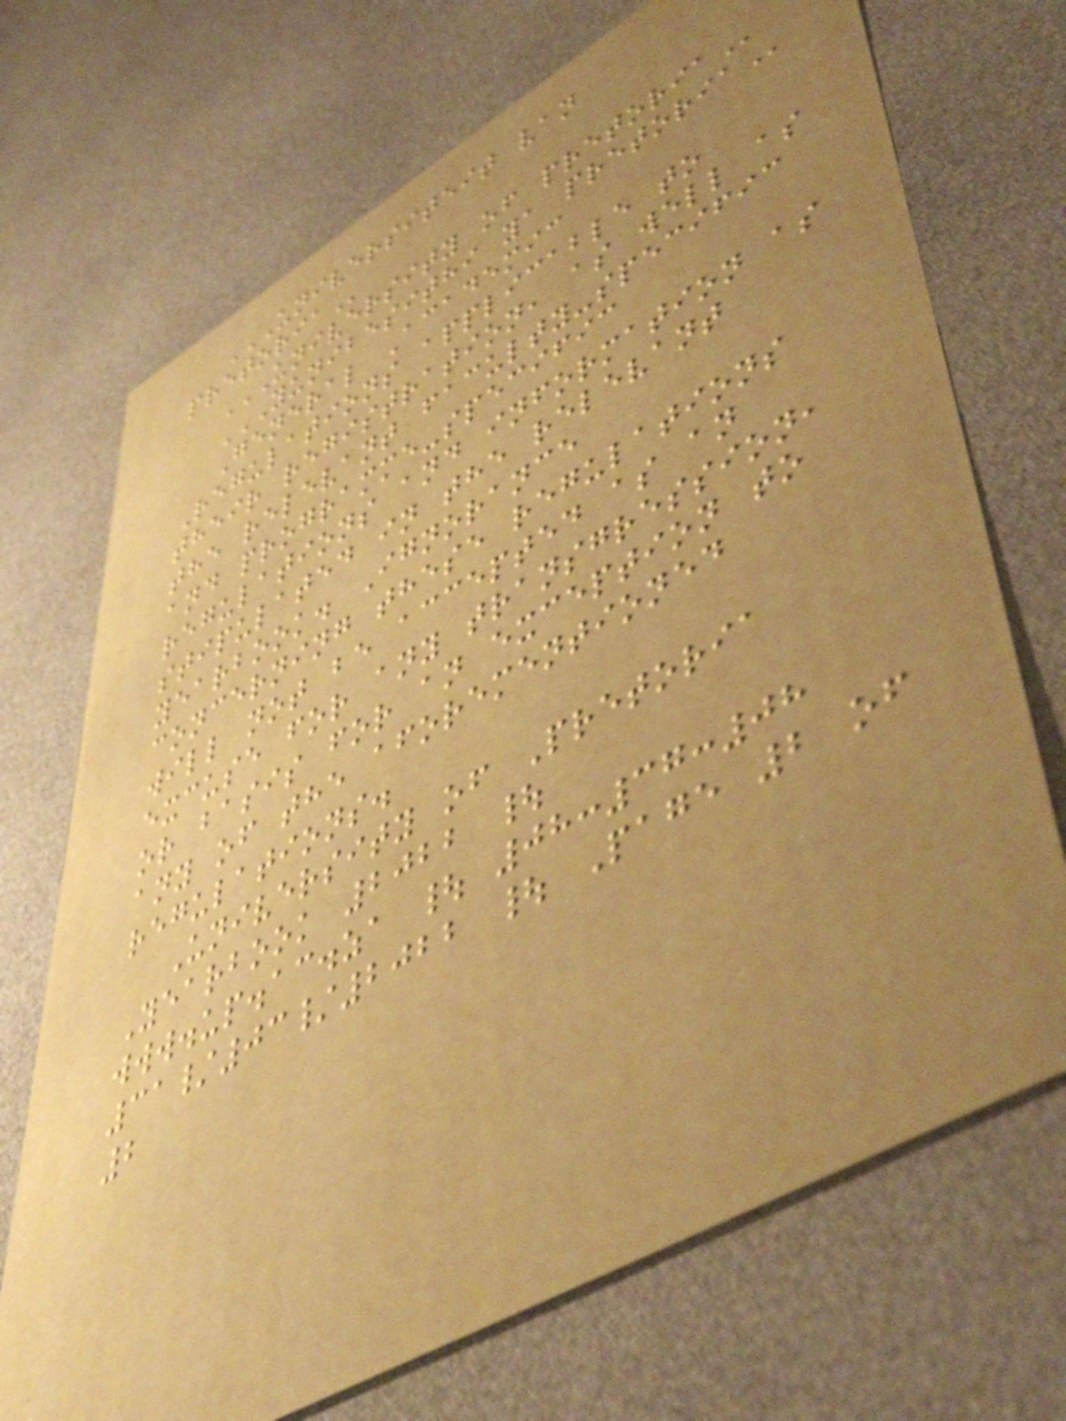UNIVERSITEIT VAN
PRETORIA
UNIVERSITY OF PRETORIA
YUNIBESITHI YA PRETORIA
General Academic
Regulations applicable to
their registration, as well as
the relevant faculty-specific
and programme-specific
regulations and information as
stipulated in the relevant
yearbook. Ignorance
concerning these regulations
will not be accepted as an
excuse for any transgression,
or basis for an exception to
any of the aforementioned
regulations.
University of Pretoria
Yearbook 2022 |
www.up.ac.za | 08:37:08
31/03/2022 | Page 2 of
2
